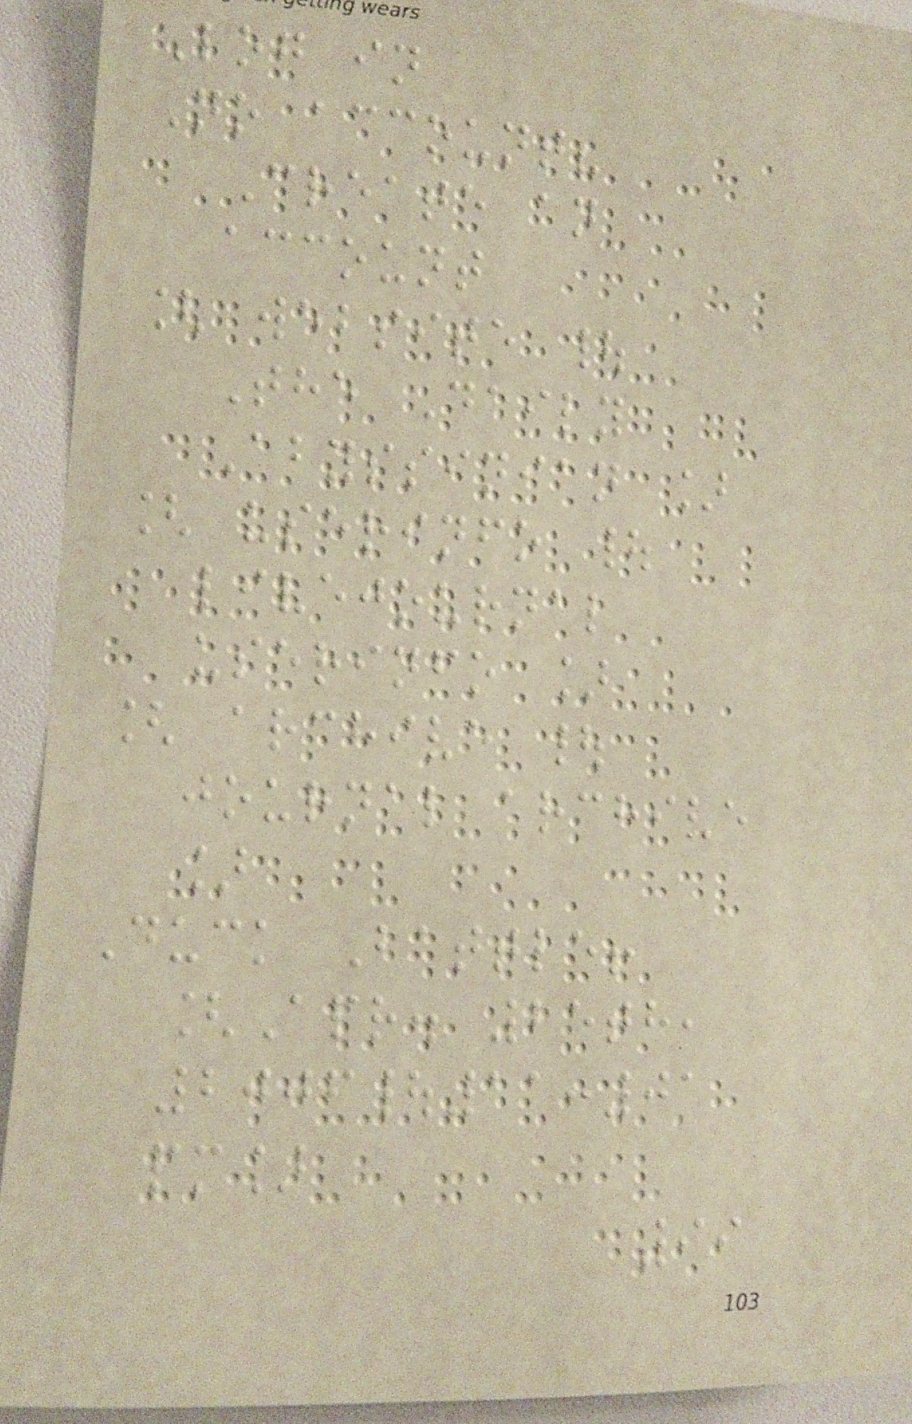Log in
No account?
Create an
account
[ website |
The Daily
Abyssinian ]
[ userinfo |
livejournal
userinfo ]
[ archive |
journal archive
]
Duck Battle!
[Apr. 25th,
2006|11:01
pm]
99
